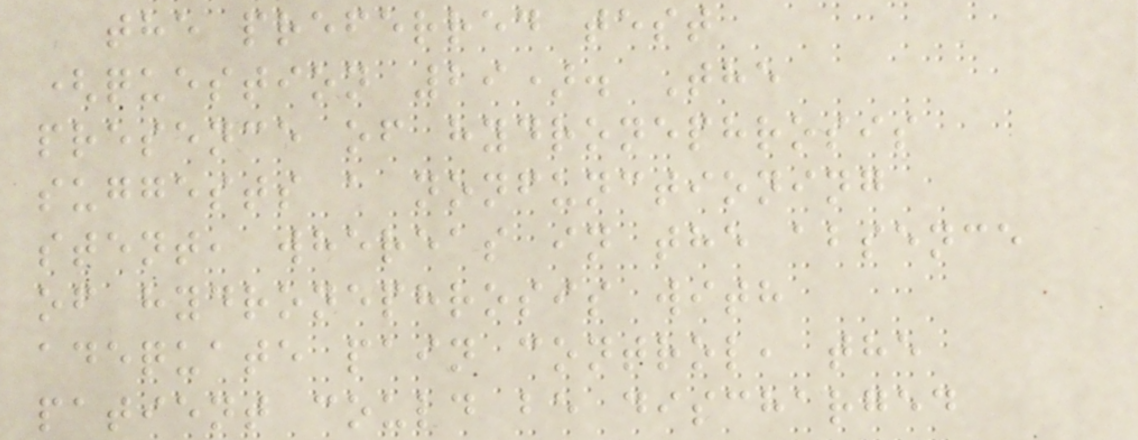the preferred test
(question 29). The
presence of hydronephrosis
suggests a nonfunctioning
stent, whereas in the absence
of hydronephrosis with
adequate pain control, the
patient could be discharged
